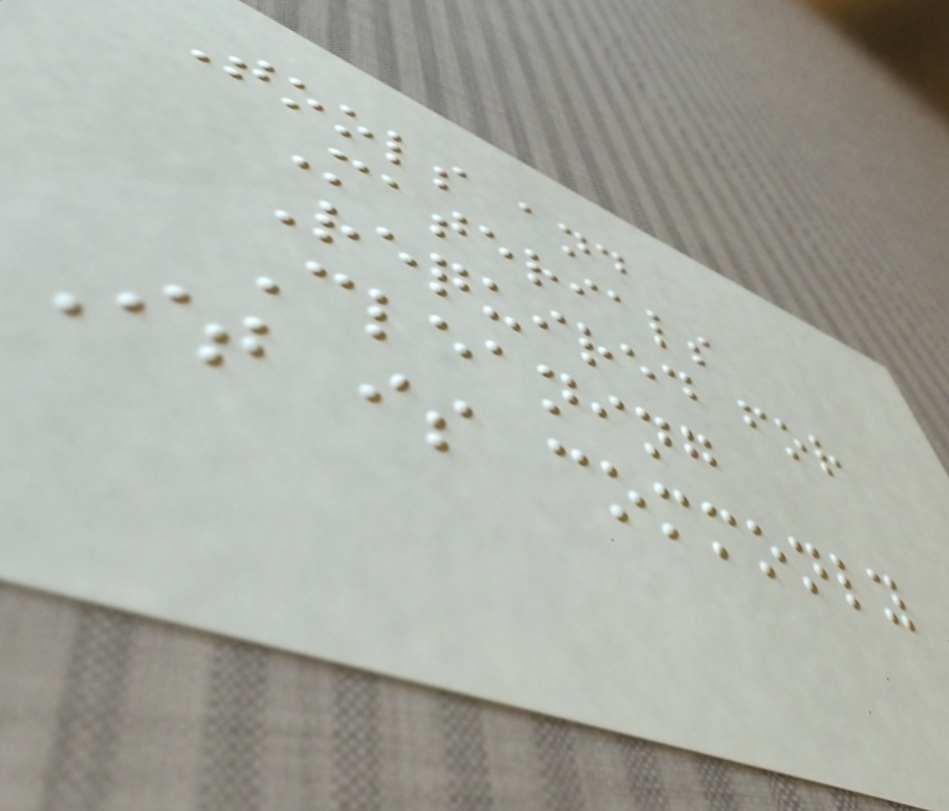Tools and
Materials
Required for
Cleaning
It is commonly
